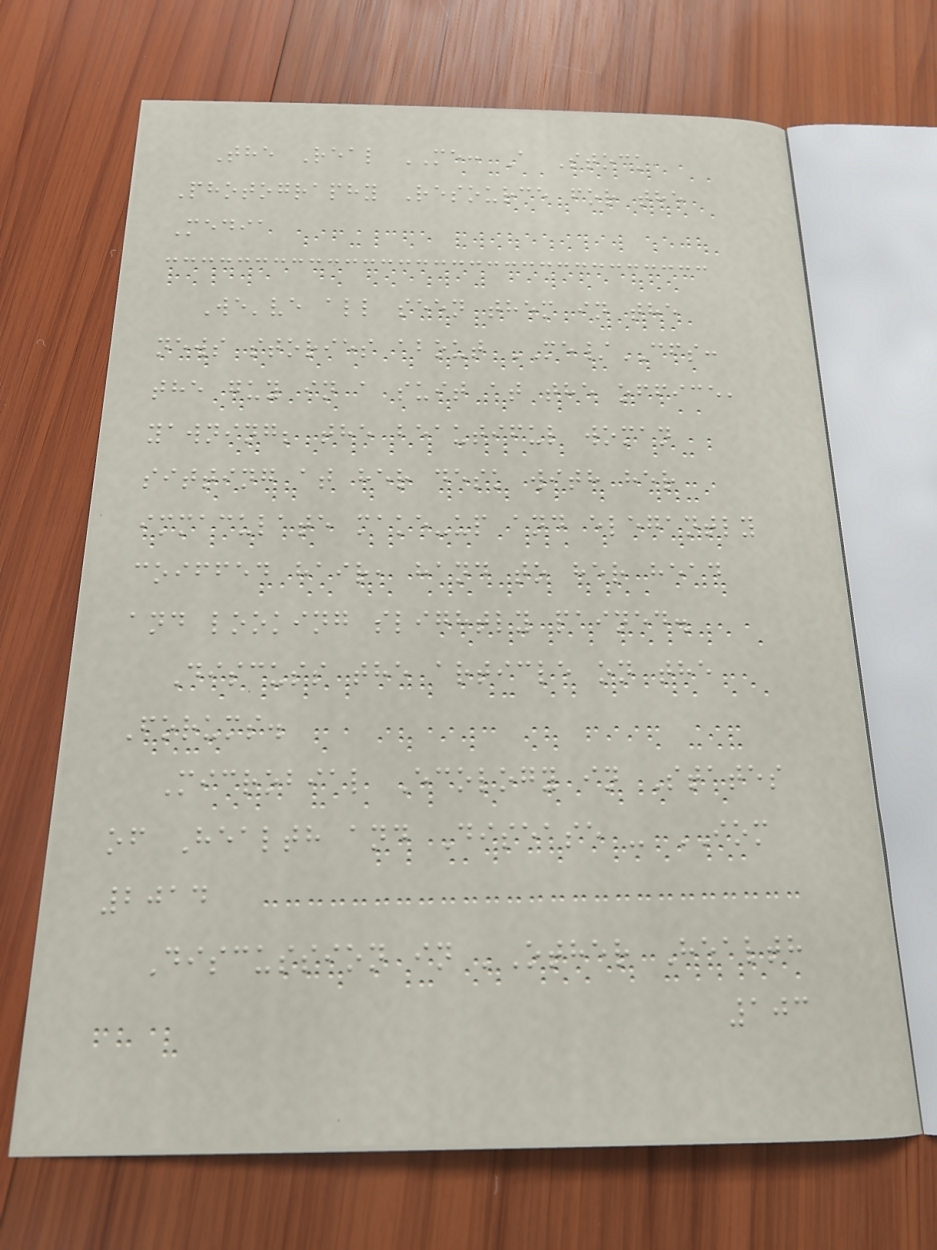The Real ME: A Stock
Photography Resource for the
Media
We've all seen them in the
news stories about ME/CFS:
the guy in a suit at the office,
yawning; the beautiful woman
sitting at her desk with her
immaculate make-up and elegantly
coiffed hair, hand to her head
and looking slightly pained.
Discuss the article on the
Forums.
Microbial Ecology in States
of Health and Disease - IOM
2014
Discussion in 'Other Health
103
